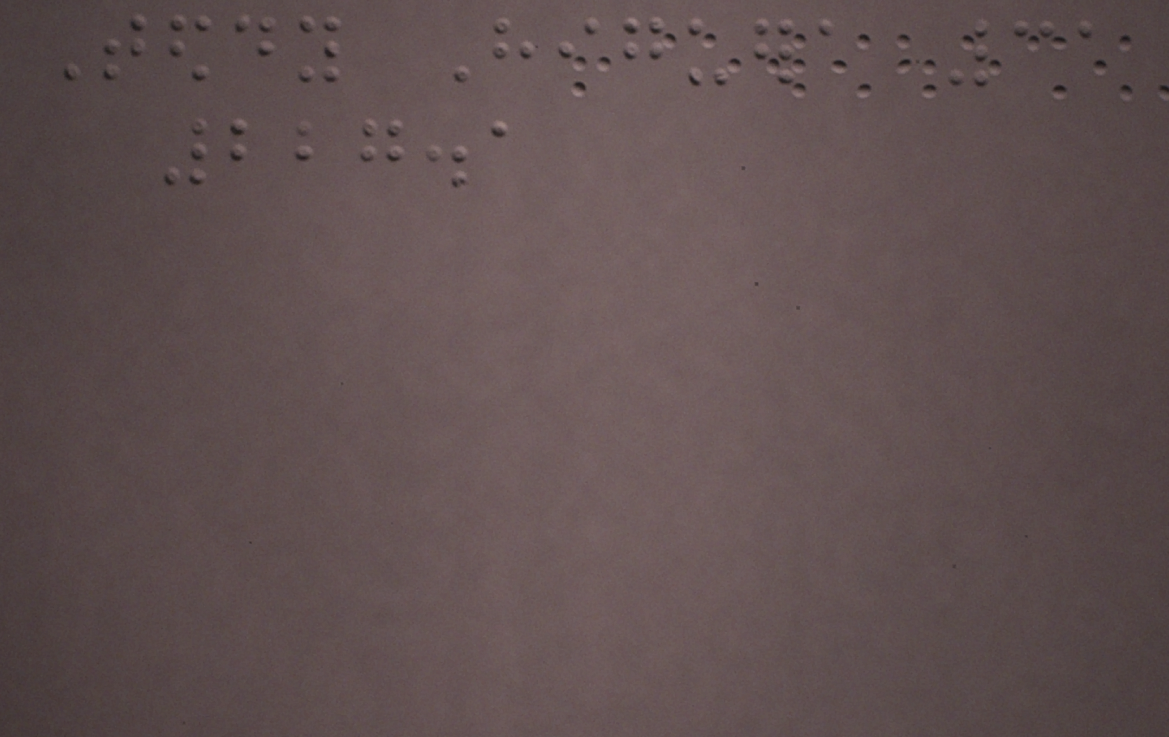Teddy Higuera 31
227.1
